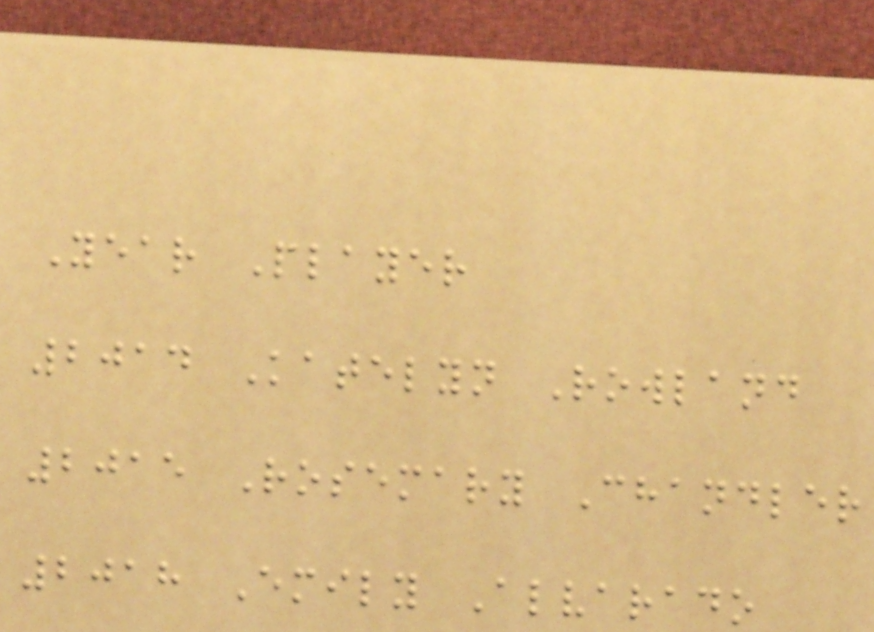Year Player
2014 Katelyn Rowland
2015 Rosemary Chandler
2018 Emily Alvarado
